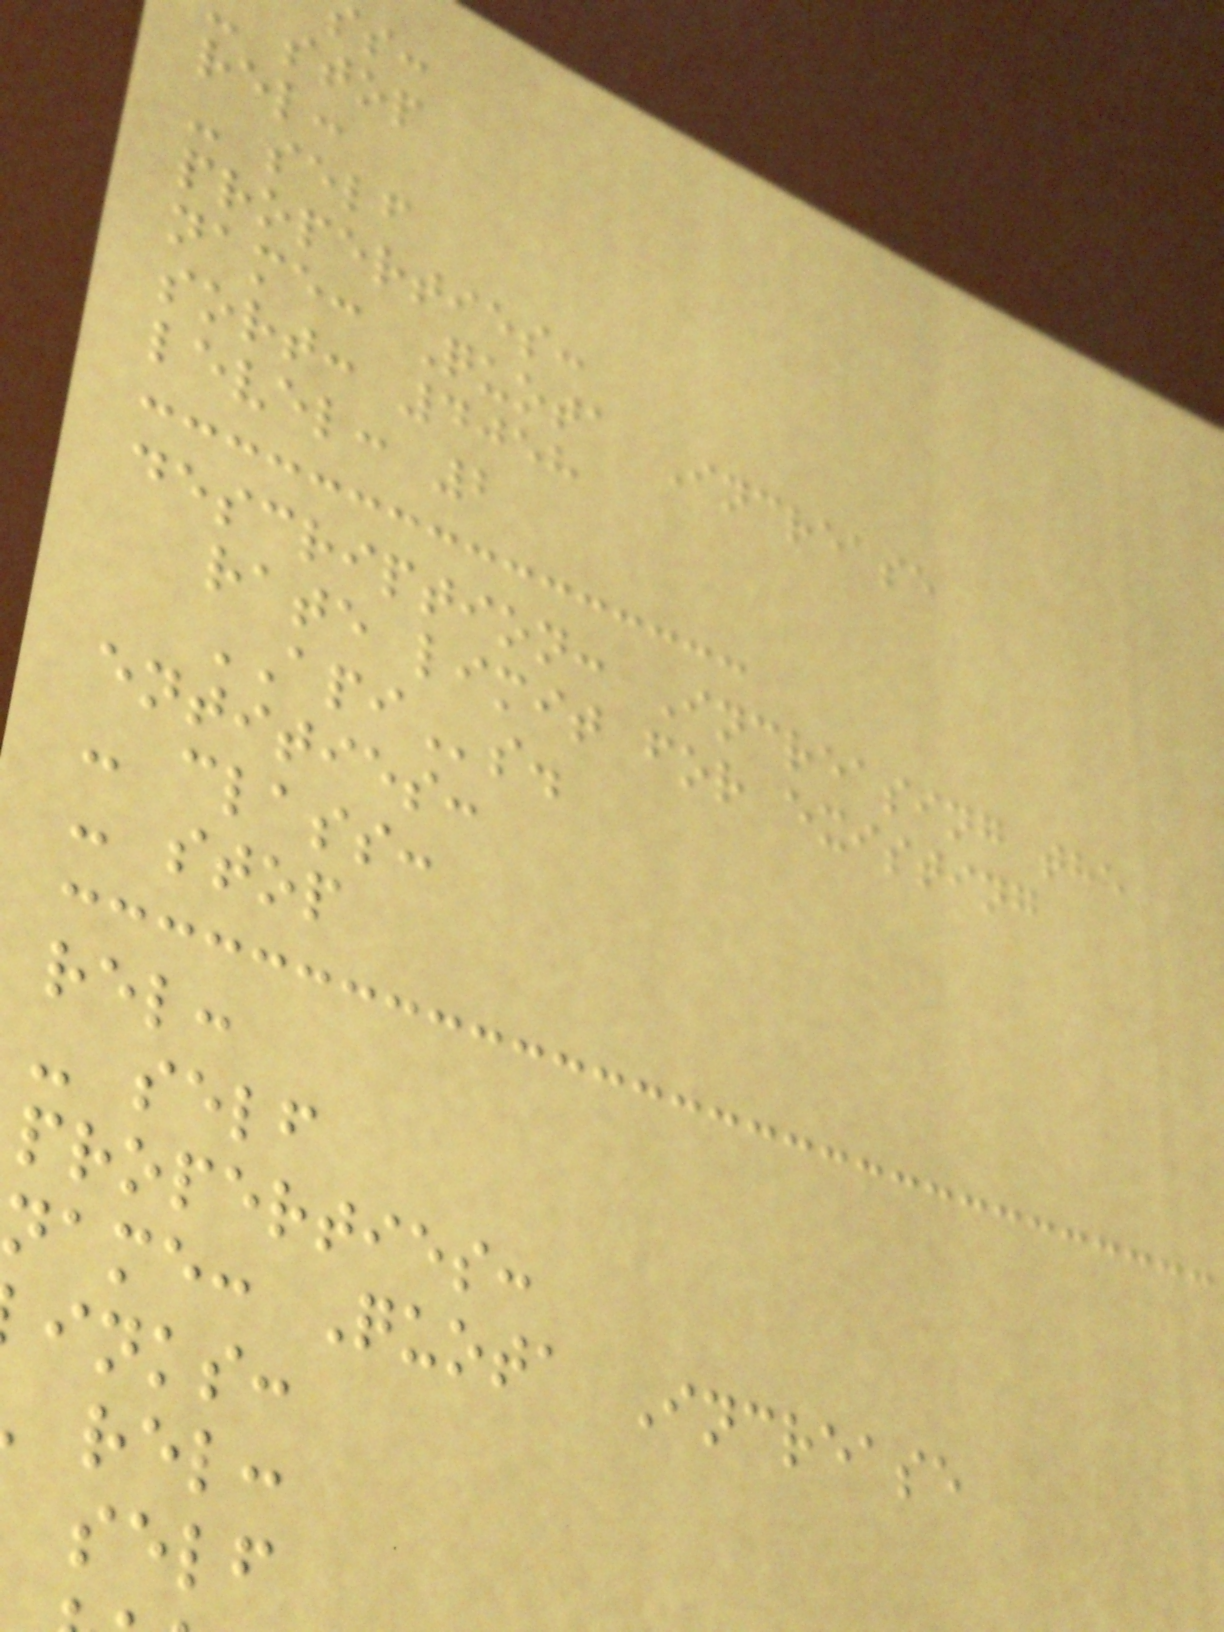stop
rel:
- self
properties:
name: Quota Increase
sort: 4058
level: 2
description: Increasing the
rate limit for existing
APIs.
entities:
- class:
- stop
rel:
- self
properties:
name: Quota Increase
inks:
rel:
self
